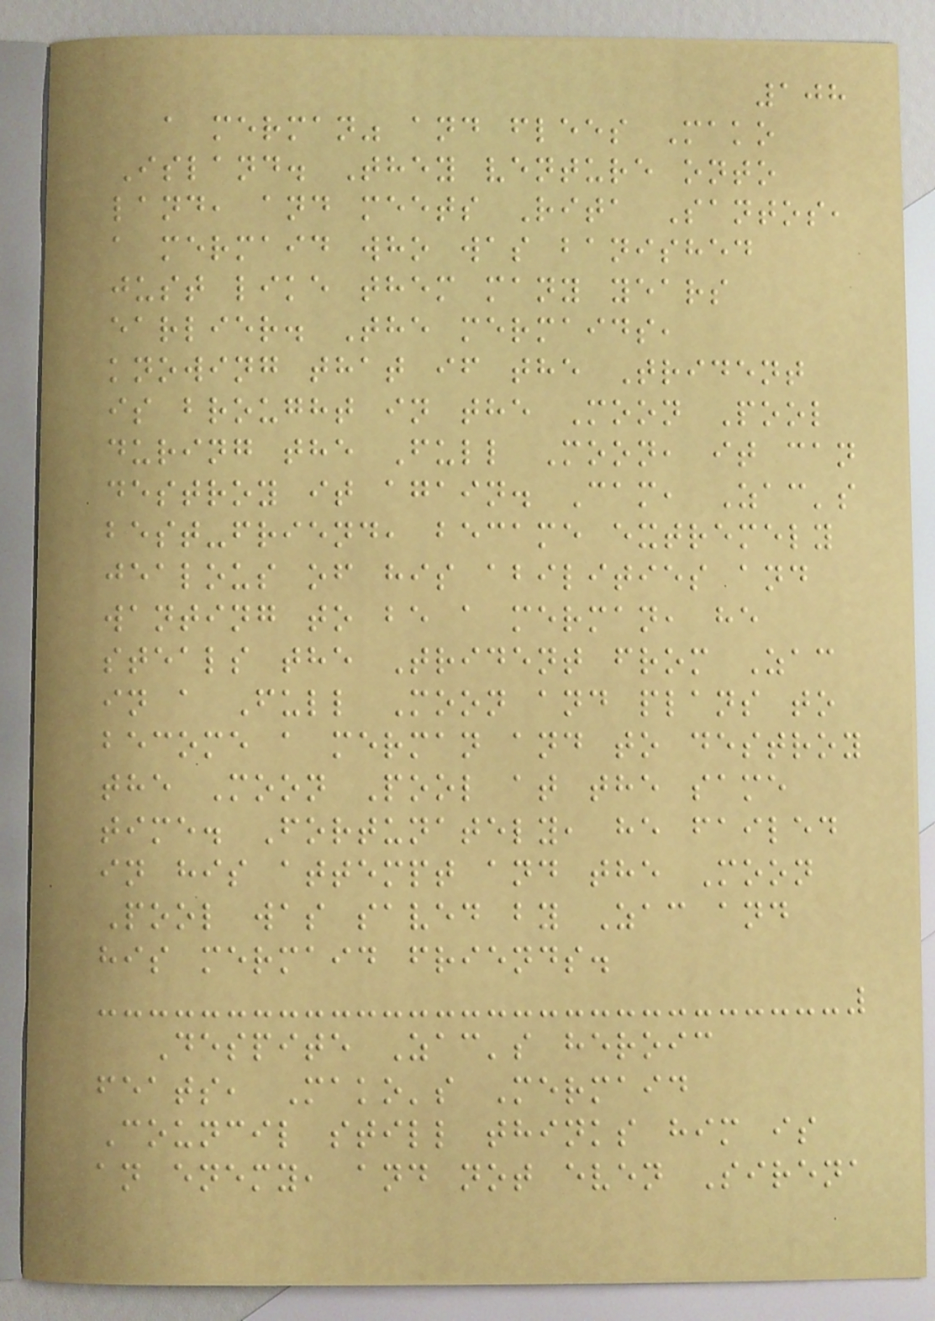108
a merman" and flees Mako
Island. They venture onto
land, and meets Rita Santos,
a mermaid who was banished
just like them many years
earlier. The mermaids,
knowing that if the Trident
is brought in the Moon Pool
during the Full Moon, it can
destroy it again. Cam, Zac's
best-friend, became extremely
jealous of his abilities and
wanting to be a merman, he
steals the Trident from Zac
in a Full Moon and plans to
become a merman and to destroy
the Moon Pool at the same
time. Fortunately, he failed
in his attempt and the Moon
Pool was saved by Zac and
his mermaid friends.
Despite Zac's heroic
feats, Mako's Mermaid
Council still thinks him is
an enemy, and not even Sirena
